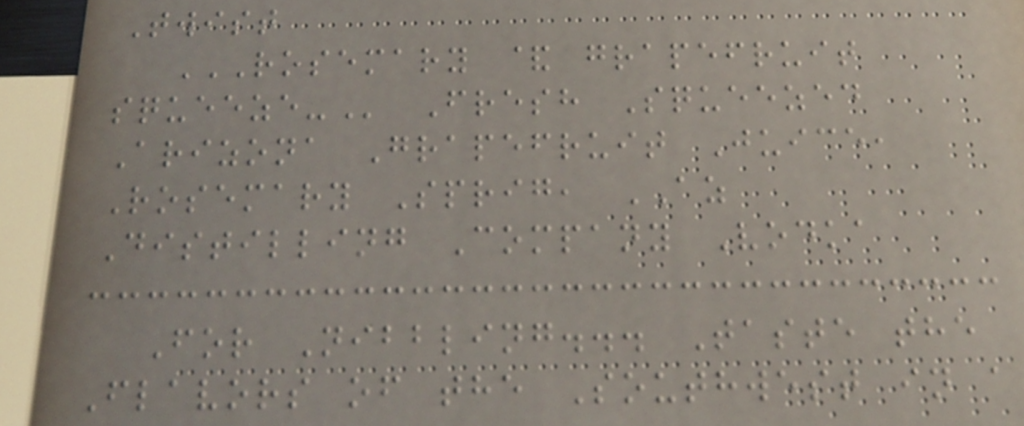Twist
ROSEMARY & GRAPEFRUIT
SQUEEZE- Fresh Squeezed
Arizona Grapefruit Juice,
Rosemary Sprig, AZ
Distilling Company Vodka
For Nibbling... Taste the
Flavors of the Southwest in a
